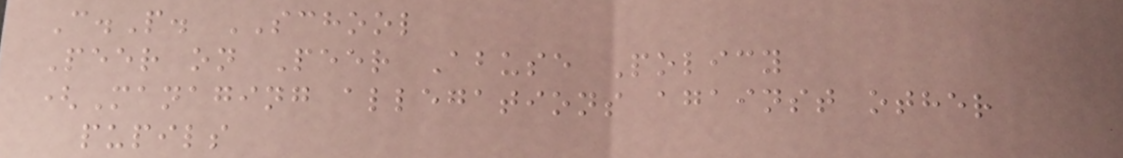C.P. SCHOOL
Peer on Peer Abuse Policy
(Managing allegations against other
pupils
